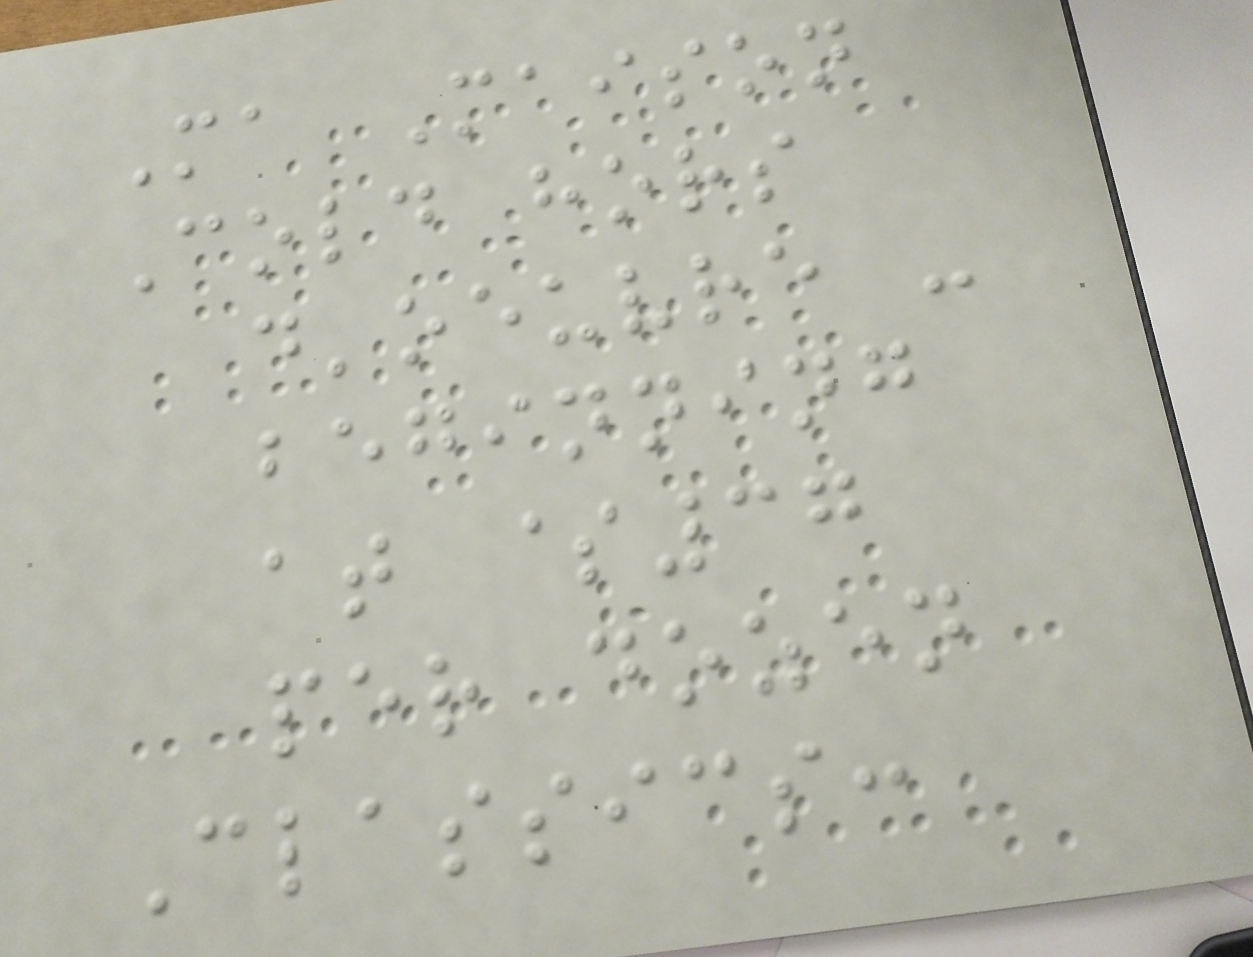Ma Maison
Cold hors
d'oeuvre -
beginning
at $37
per dozen
Classics:
